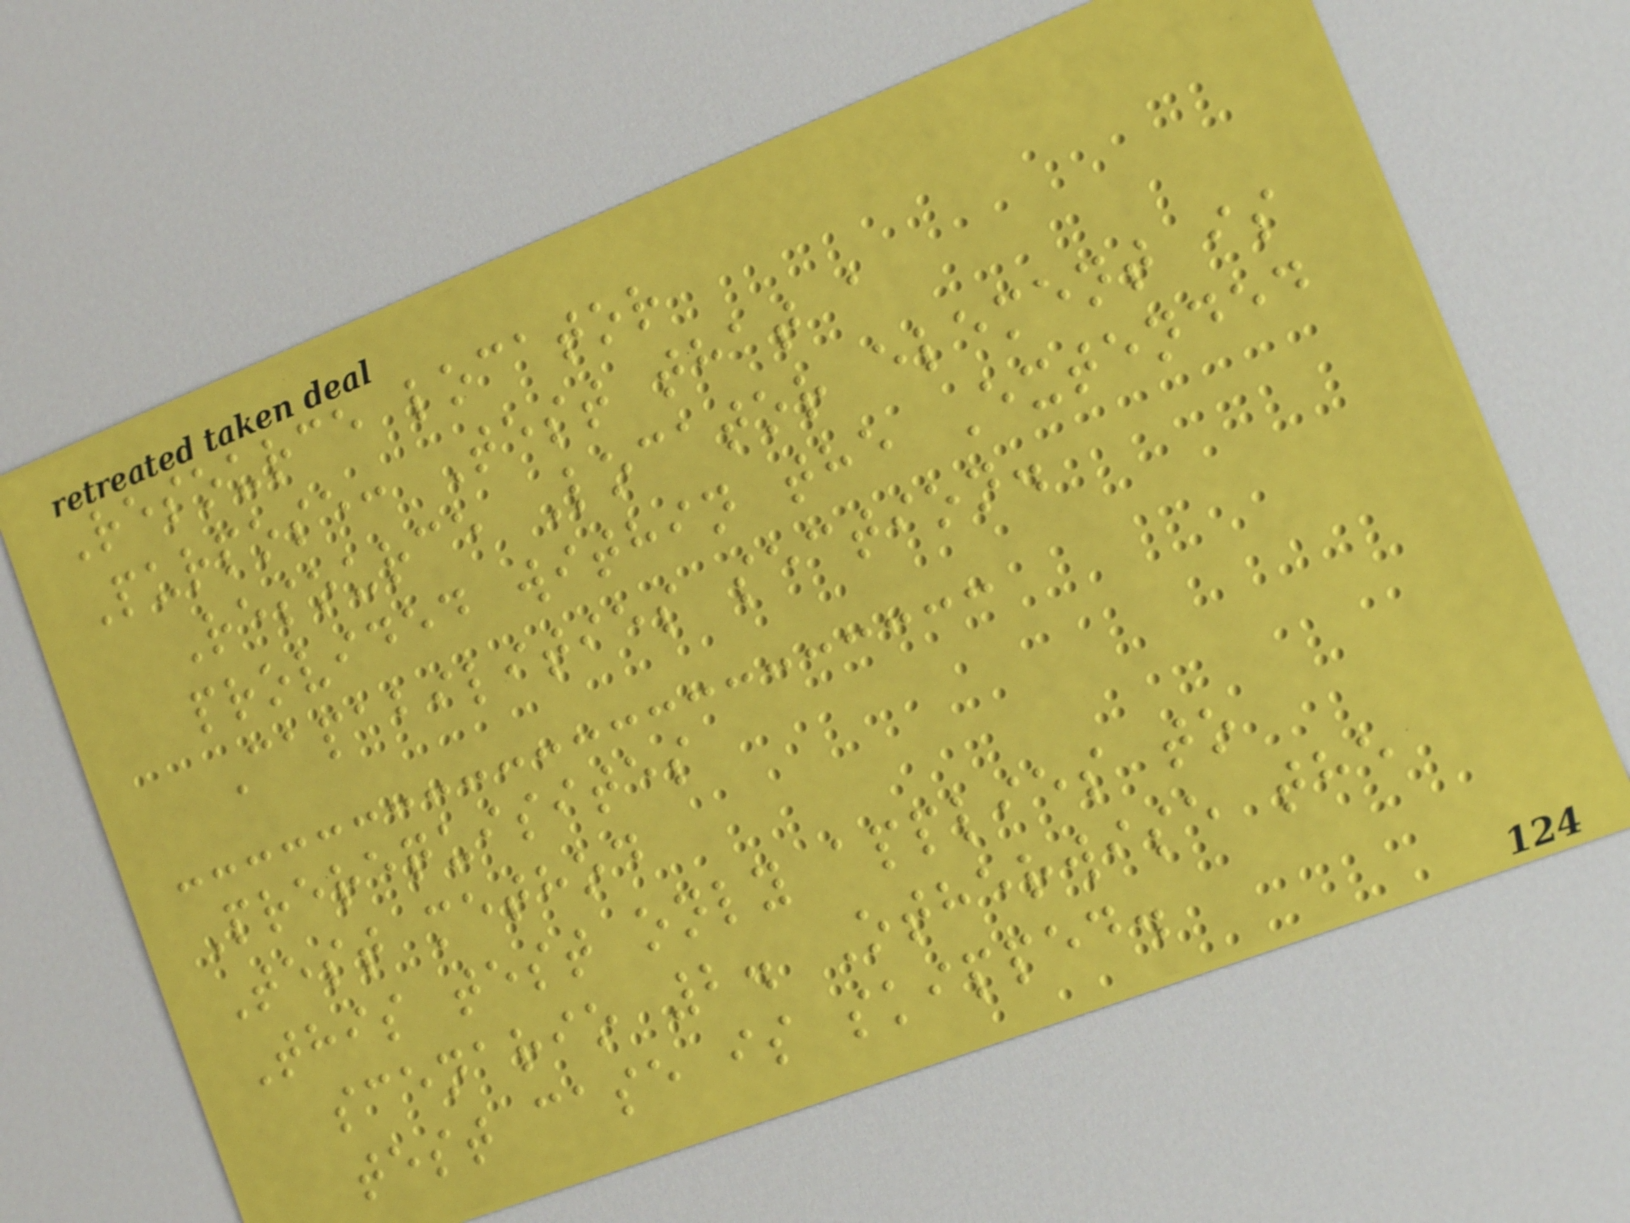Resource locator
Purpose: Test that a
Resource Locator element is
provided within the Extended
Capabilities section.
Prerequisites
Test method
This test only applies to
scenario 2. Otherwise the
test case is skipped.
